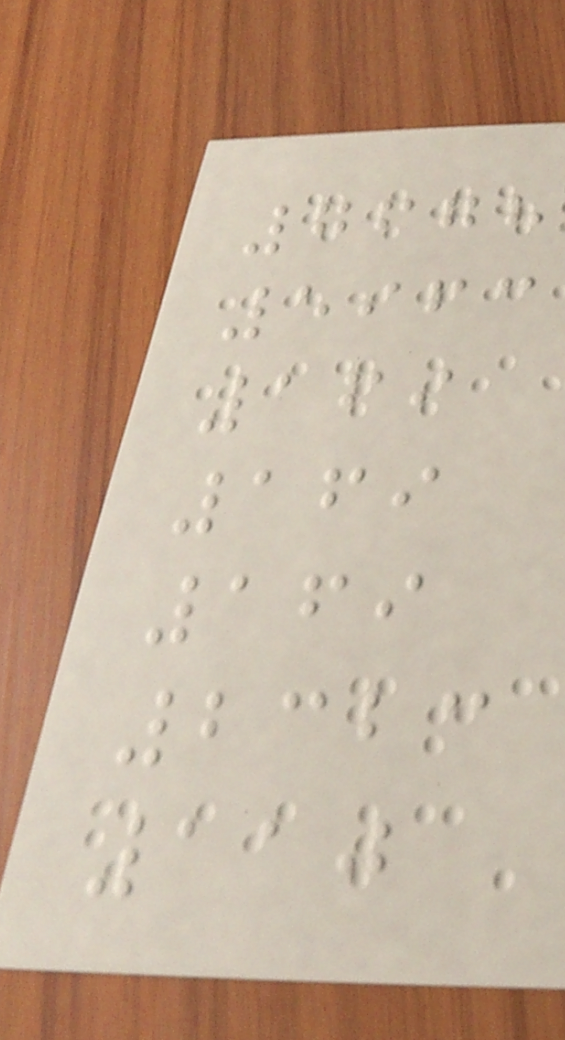7678
5963
169
169
169
2323
110
